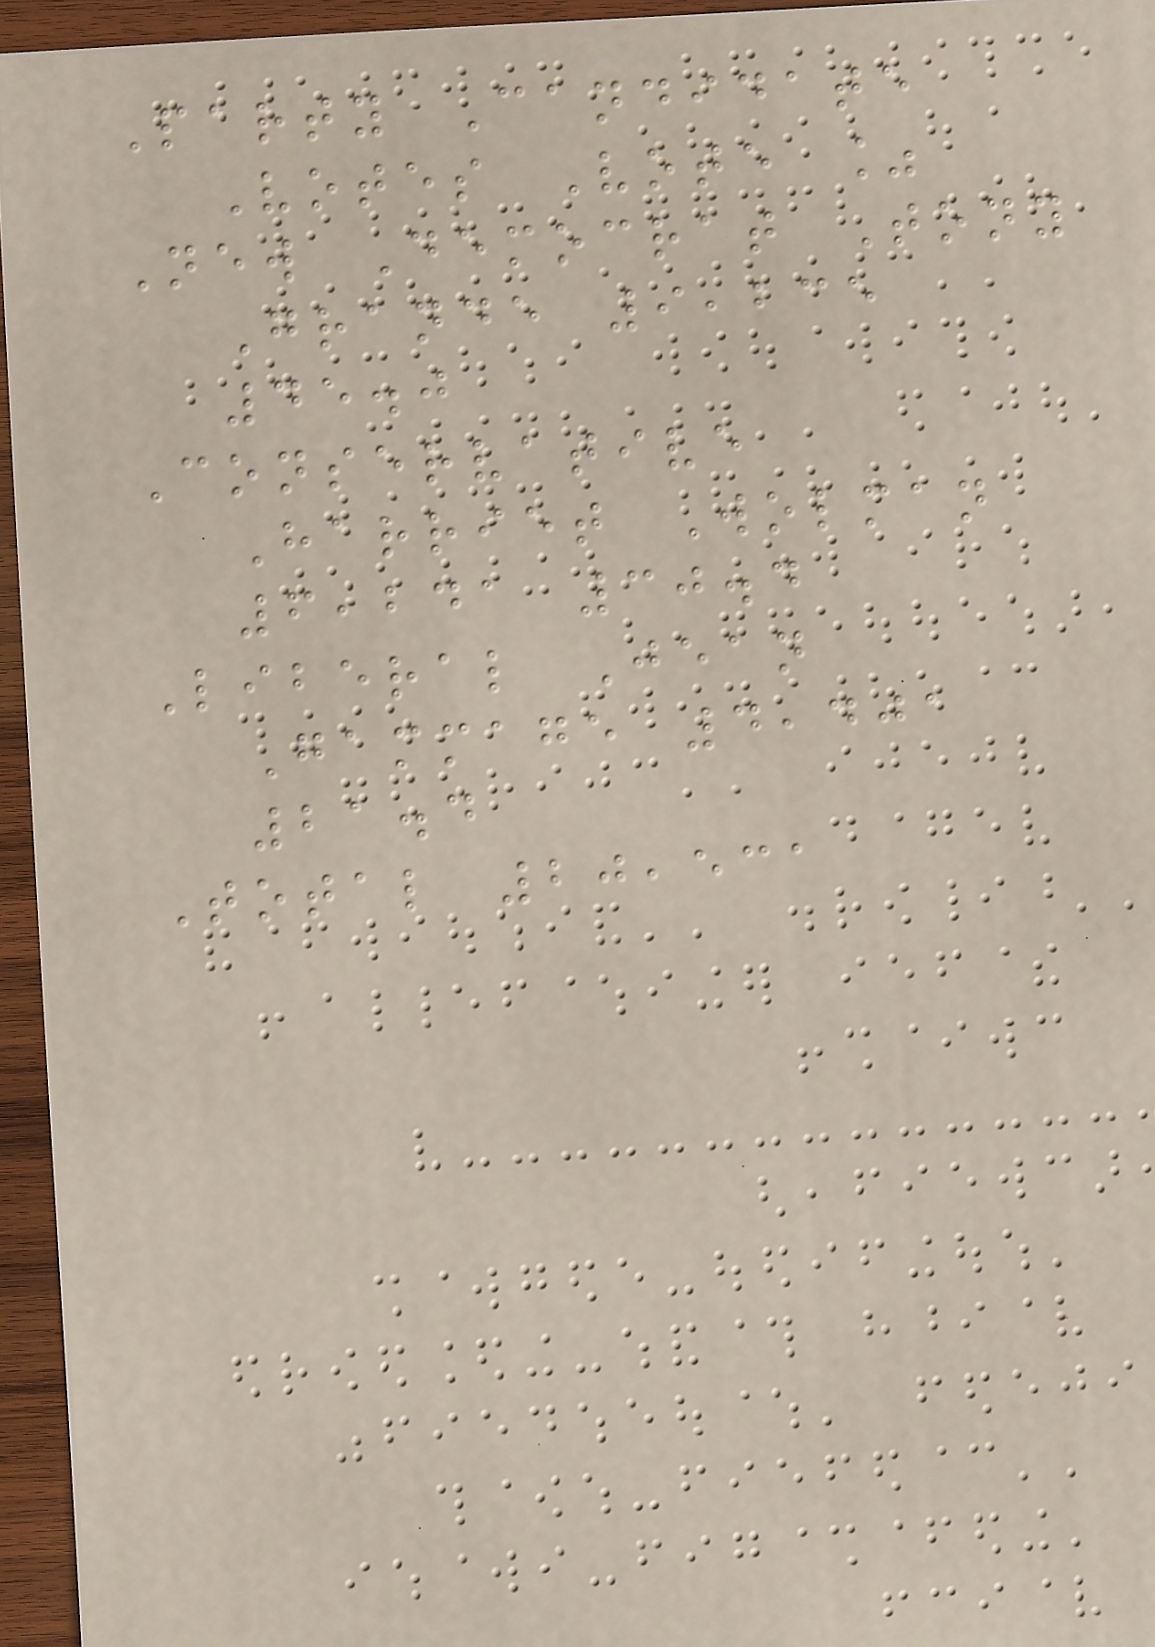Party Candidate
Votes Vote %
New Democrat Tony
Grande 9,235
45.0
Conservative
Harriet Wolman
6,241 30.4
Liberal Jean
Gammage 4,401
21.4
Total 20,531
